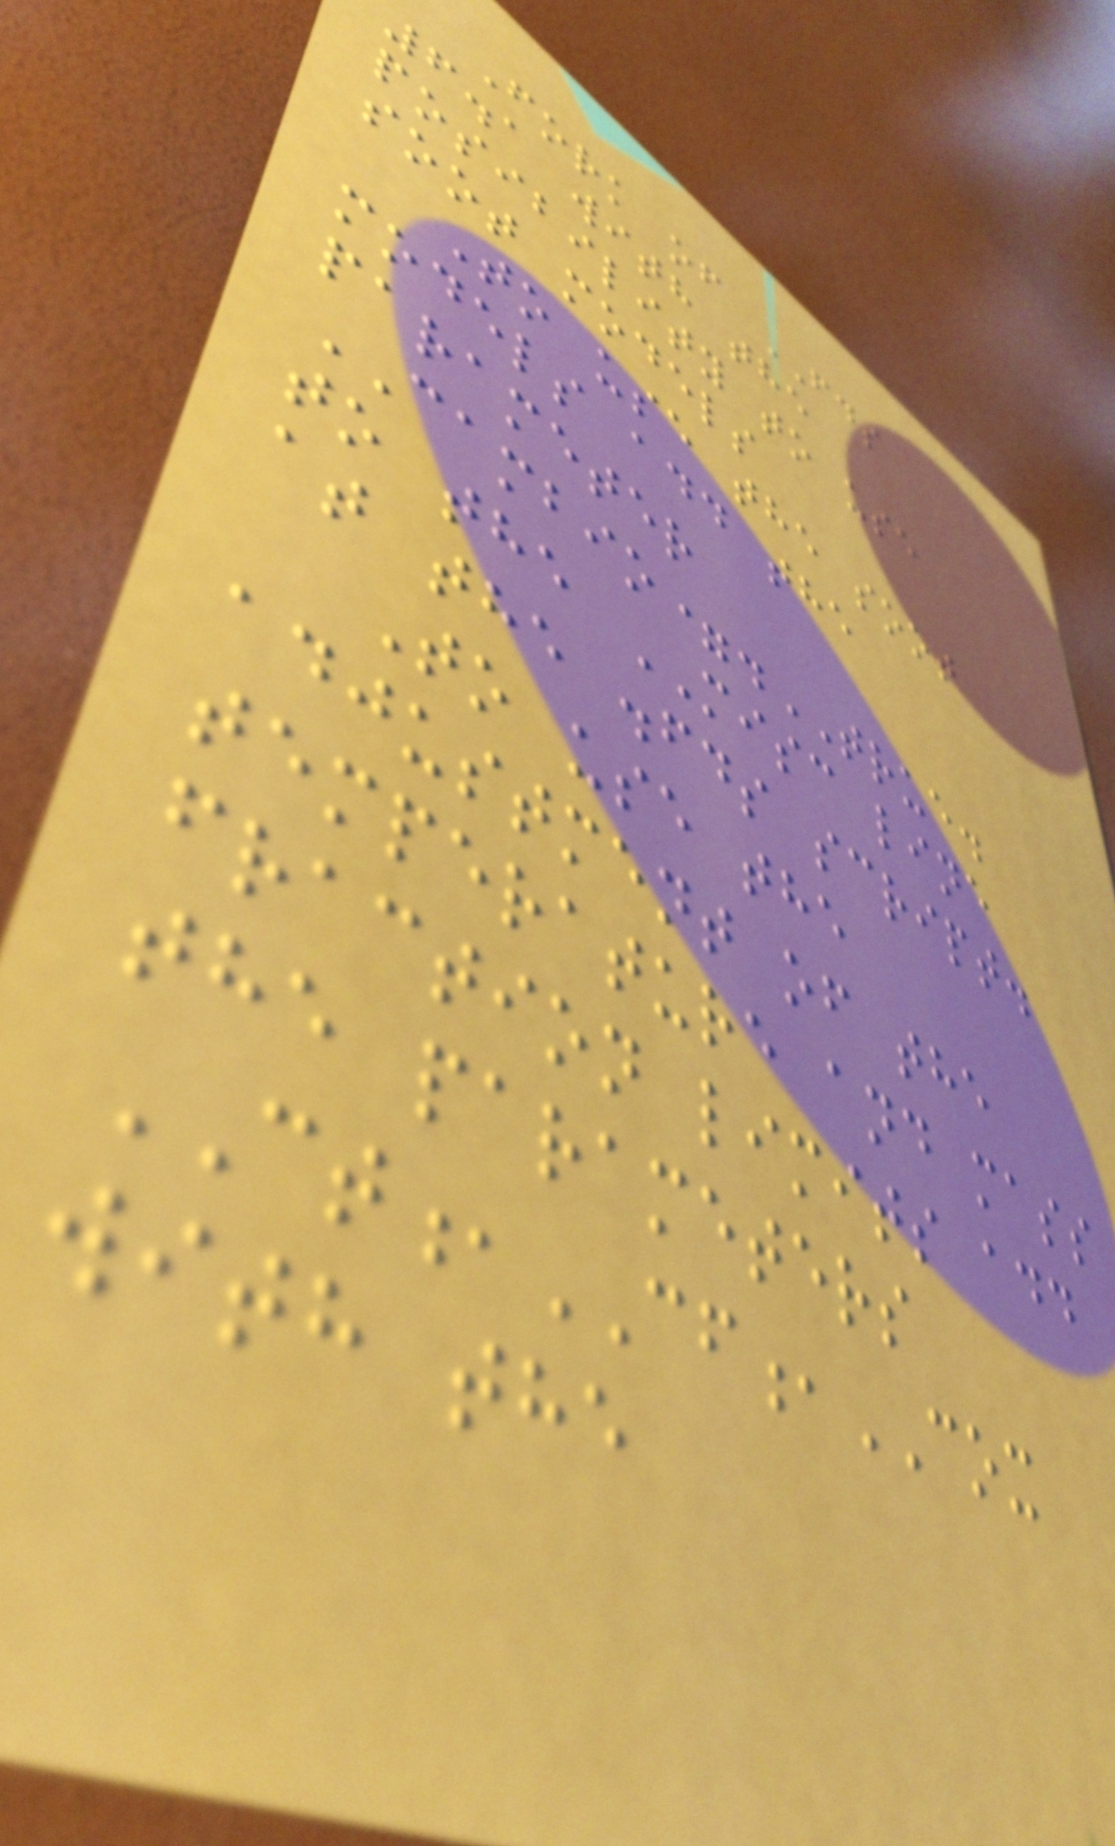Fork of FDS
6.1 with the
posibility to use
soot models
To use the soot
models add the
parameter
CAMBIO=.TRUE.
to the MISC line
at the .fds script.
To use the
adjustment of the
temperature and mass
fraction limits add
the parameters
CT,CF,COX
with the
